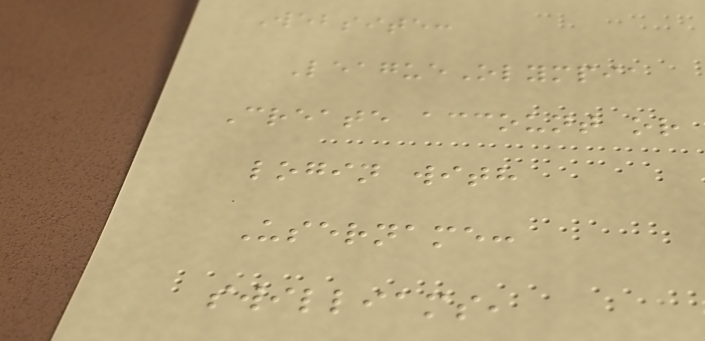Website:
LeagueOlympia
Create account or
login with
Username:
swilliams,
